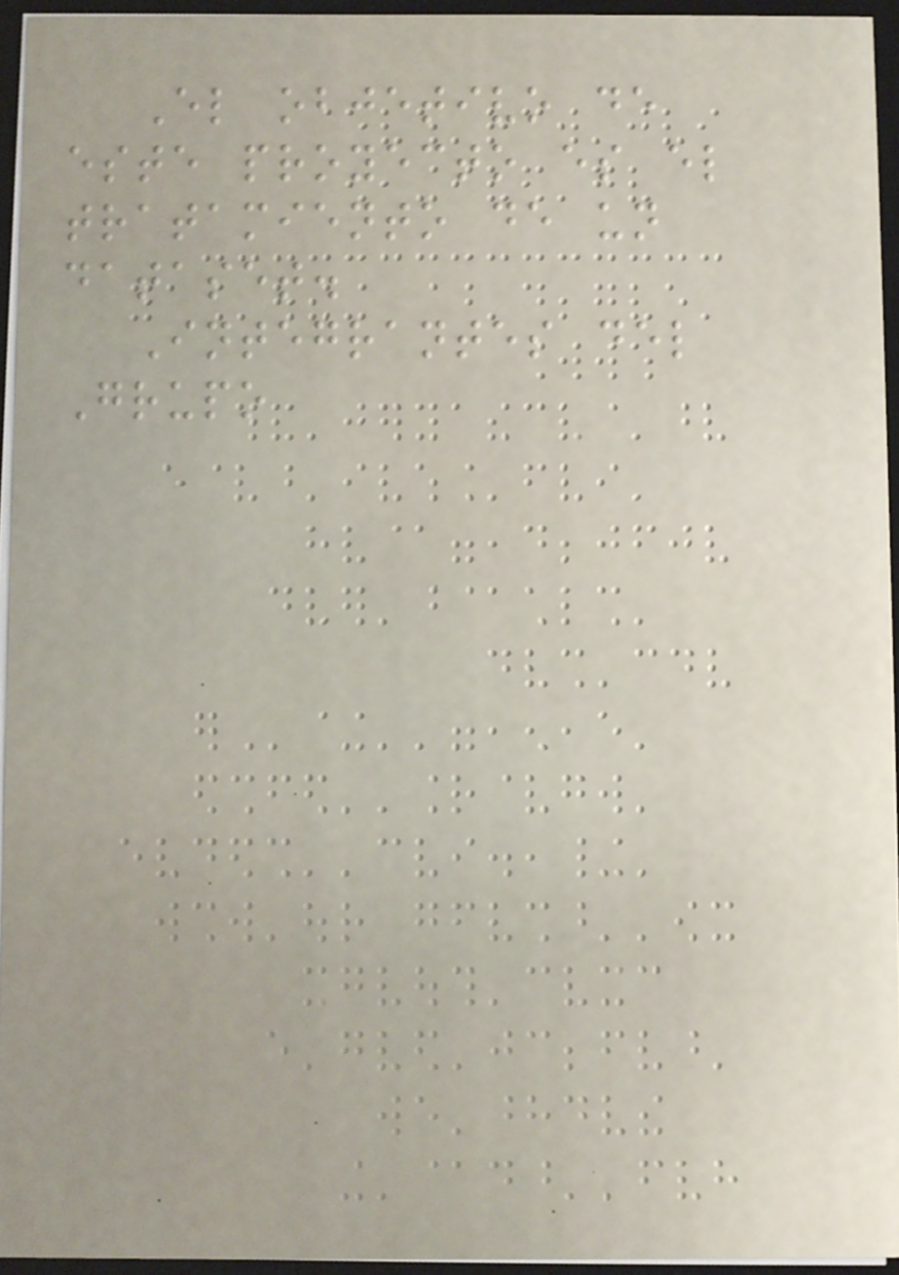El objetivo de
este proyecto es el
tratamiento de un
dataset.
Integrantes del
Grupo
